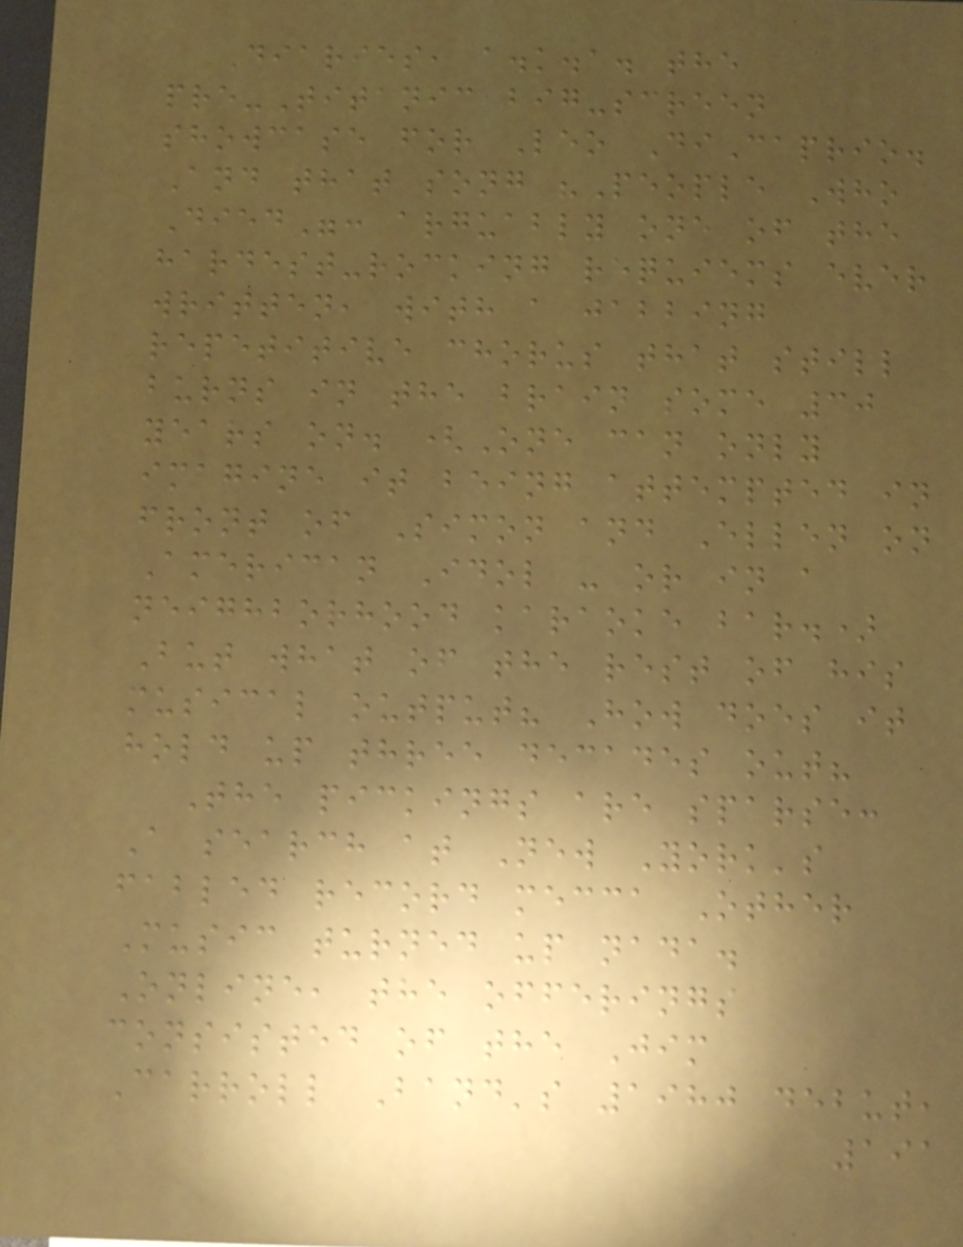Diaries, a.k.a. the
pre-Titanic big-screen
showcase for Leo DiCaprio.
And that song "People Who
Died": arguably one of the
hardest-rocking requiems ever
written, with a jabbing
repetitive chorus that still
burns in the brain some 30
years on. (One can only
imagine it being attempted in
front of Simon and Ellen on
American Idol - or in a
neighborhood karaoke bar.)
But what of the rest of his
musical output? How does it
hold up three decades out?
The pickings are sparse:
A search at New York's
fabled record mecca Other
Music turned up nada.
Online, the offerings
consisted of the Jim
Carroll Band's 1980 debut,
191
